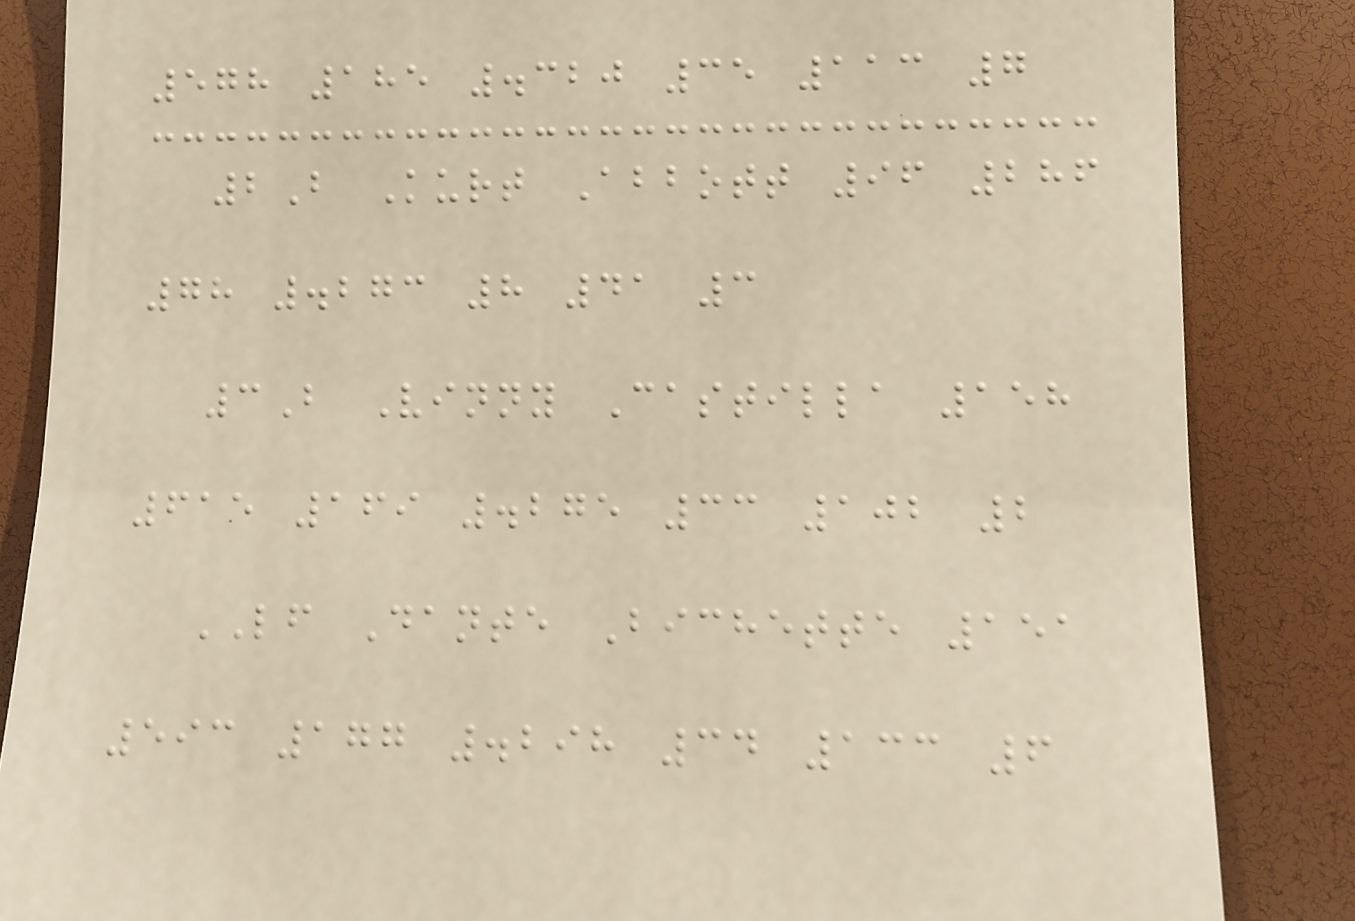578 185 .320 35 113 7
2B Kurt Abbott 96 286
78 .273 8 41 3
3B Vinny Castilla 158
615 169 .275 33 102 2
LF Dante Bichette 151
593 177 .298 34 133 6
